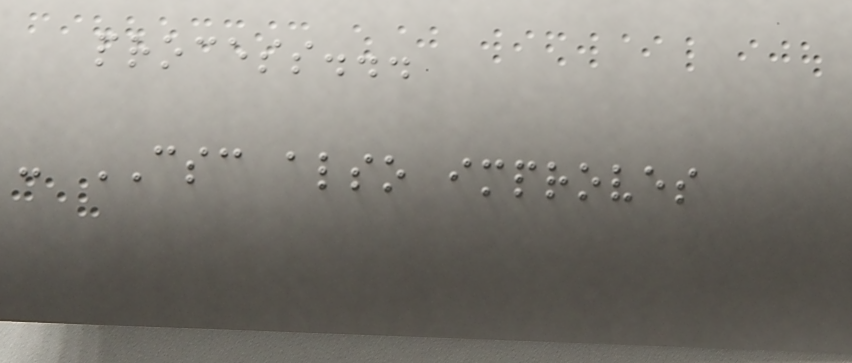process...
- CSC also improves
